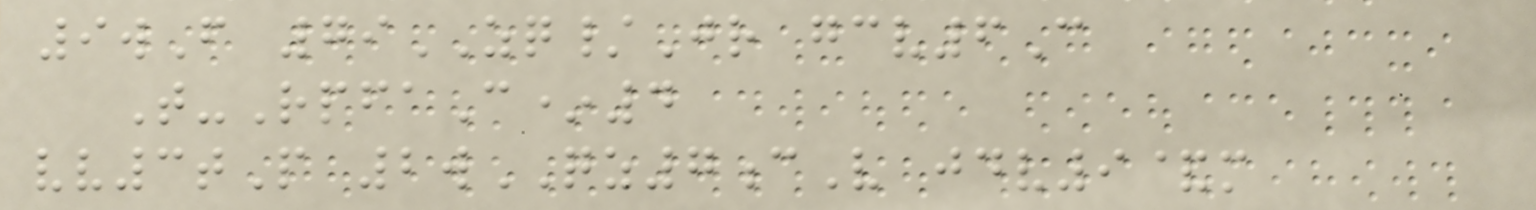9wF 79ZQ/Jr gcv6C
T-RpfaC*4
vv3tP 2wQZ7cV jdv9&m
